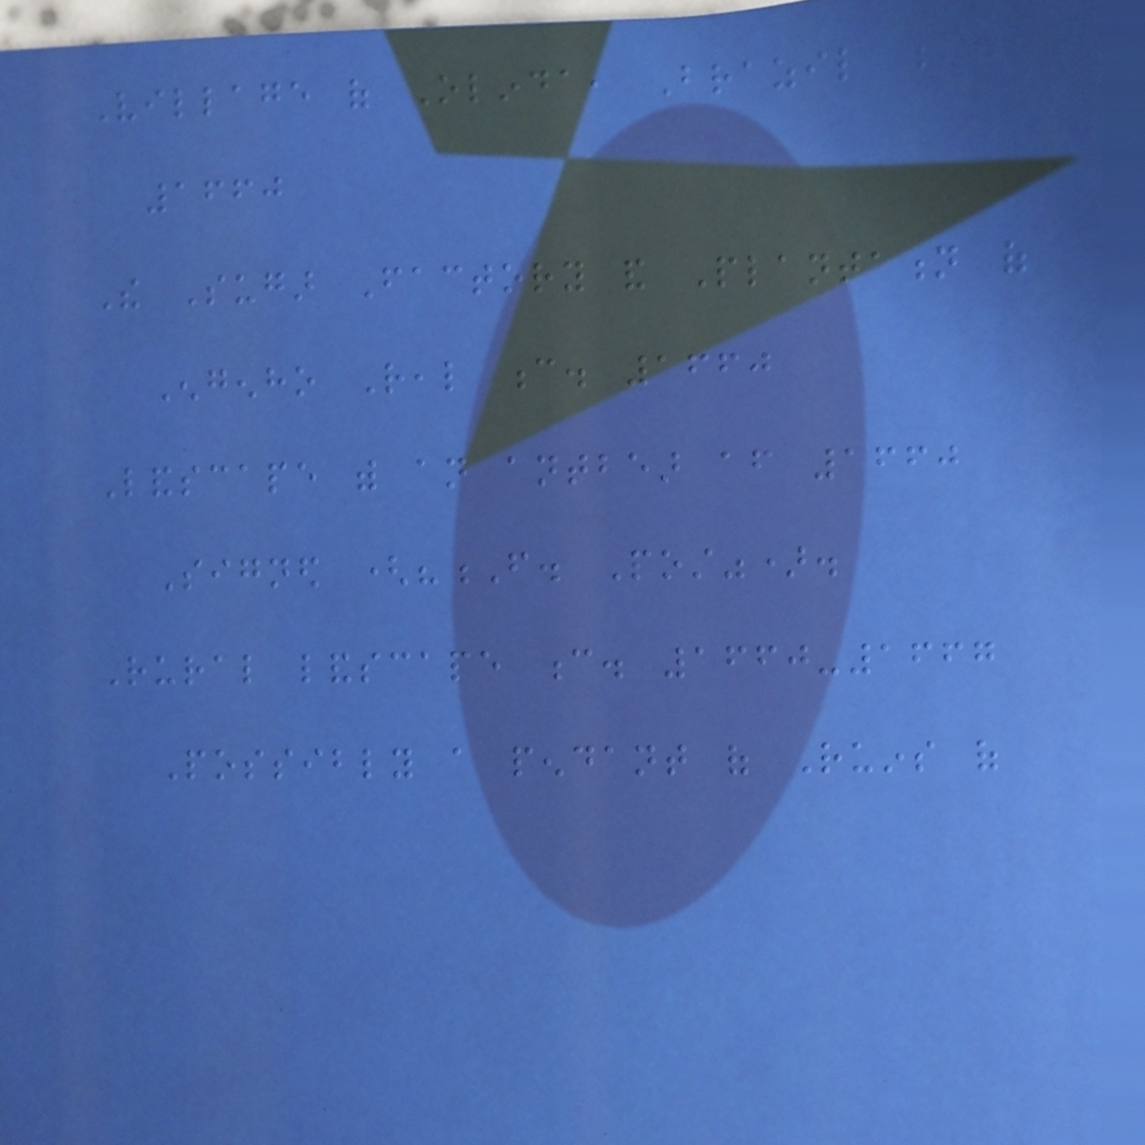Village of Olinda, Brazil c.
1660
The Sugar Factory and Plantation of
Engenho Real c. 1660
Landscape with an antbear after 1660
Signed ("F. Post").
Rural landscape c. 1660-1667
Possibly a pendant of Ruins of
